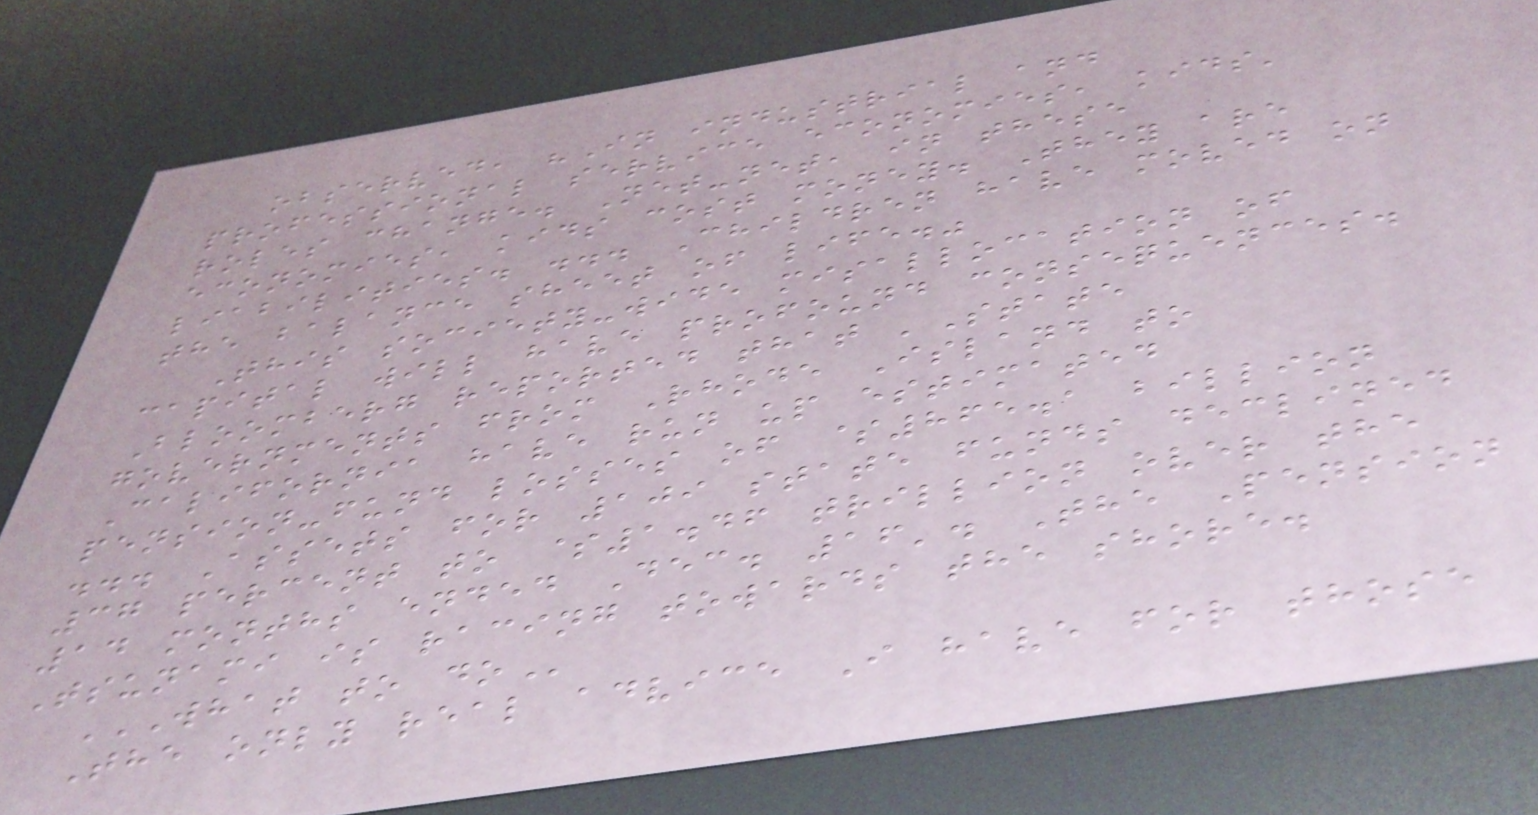observed, "In industrial and
professional service economies, kids'
roles change. Net-net, in these
economies, kids cost money. They are
liabilities. ... Children have moved on
the balance sheet of life."
This society-wide misallocation of
capital will have profound consequences.
Bloomberg reported that 'State
governments from Rhode Island to
California have run up estimated
pension-fund losses of $865.1 billion
... Assets for 109 state funds declined
37 percent to $1.46 trillion over the
14 months ended Dec. 16'. The Pension
Tsunami is racing towards the shore.
WHAT TO DO
The only real advice I have for those
